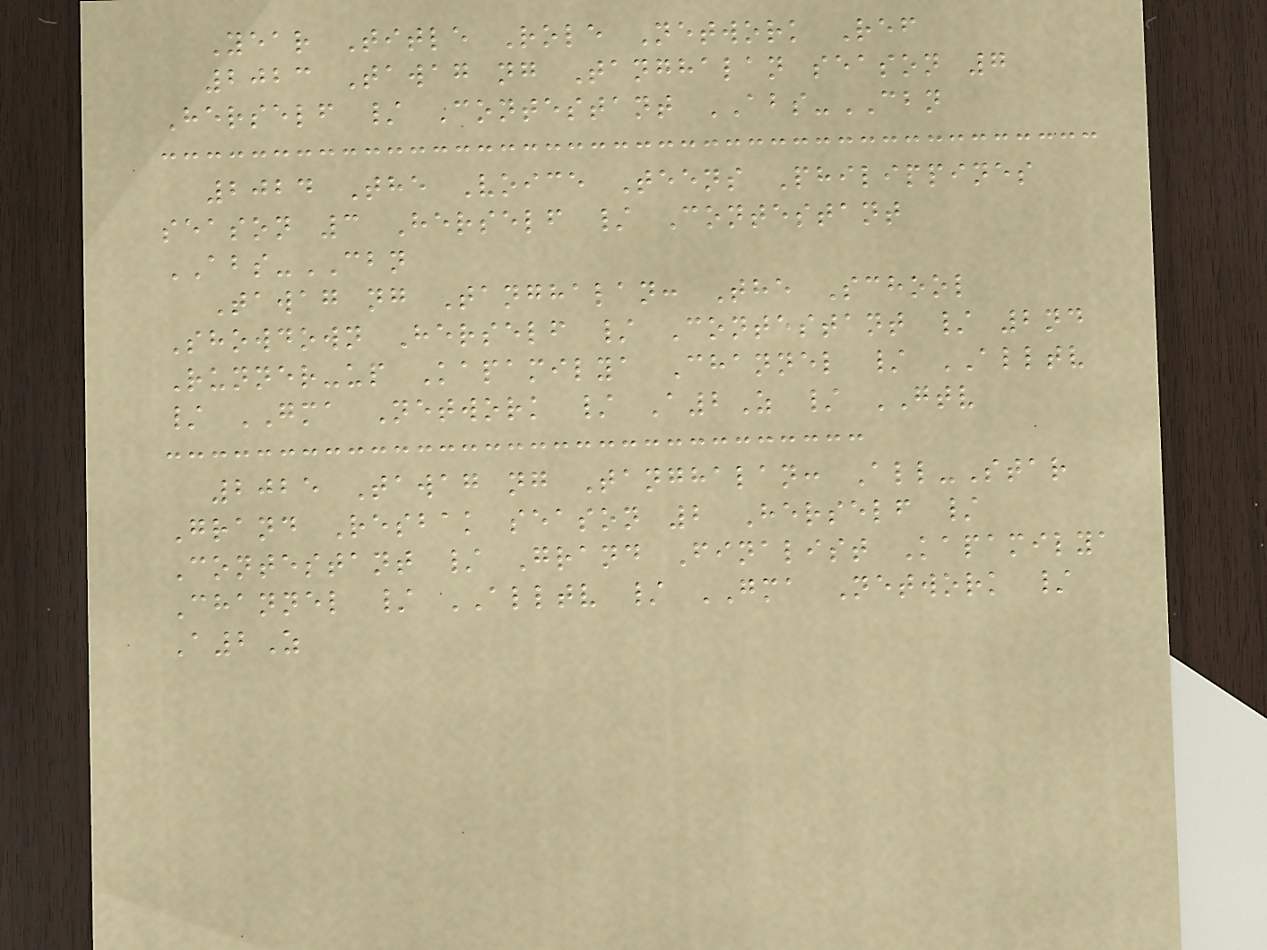Year Title Role Network Ref
2023 Tawag ng Tanghalan season 7
Herself / Contestant ABS-CBN
2024 The Voice Teens Philippines
season 3 Herself / Contestant
ABS-CBN
Tawag ng Tanghalan: The School
Showdown Herself / Contestant / 2nd
Runner-up Kapamilya Channel / ALLTV
/ GMA Network / A2Z / GTV
2025 Tawag ng Tanghalan: All-Star
Grand Resbak season 2 Herself /
Contestant / Grand Finalist Kapamilya
Channel / ALLTV / GMA Network /
A2Z
